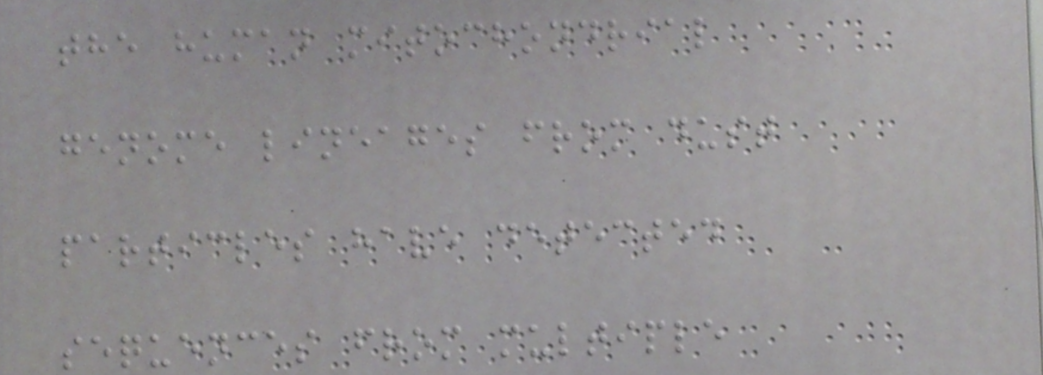the human mitochondrial
genome lineages from dust
particles have detected
sequences from multiple
